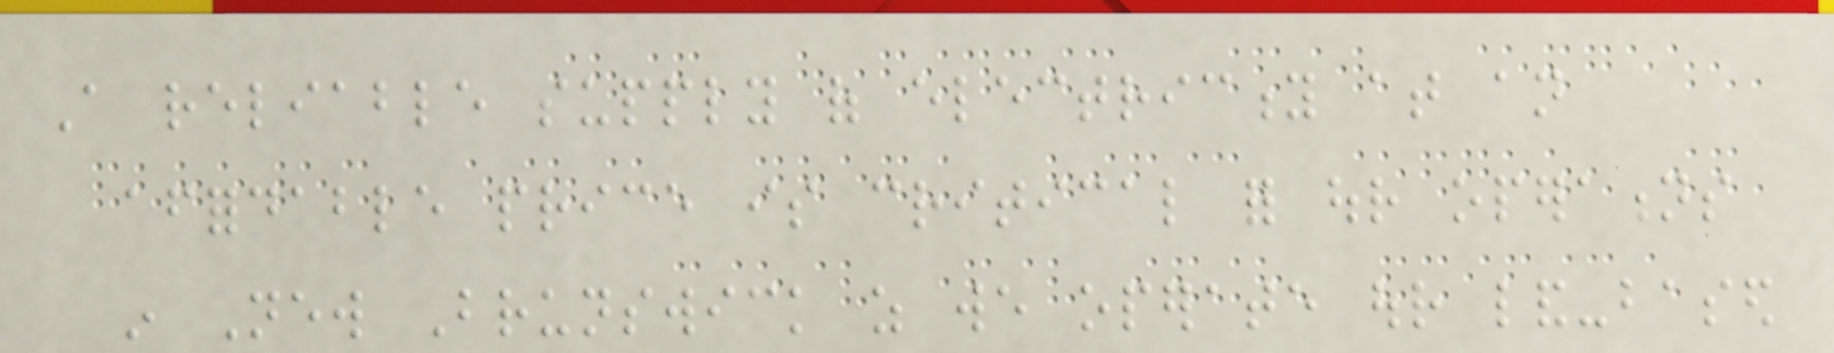A reliable supply of electricity at an
affordable price is critical for our operations
in New Brunswick as we operate our land-based
